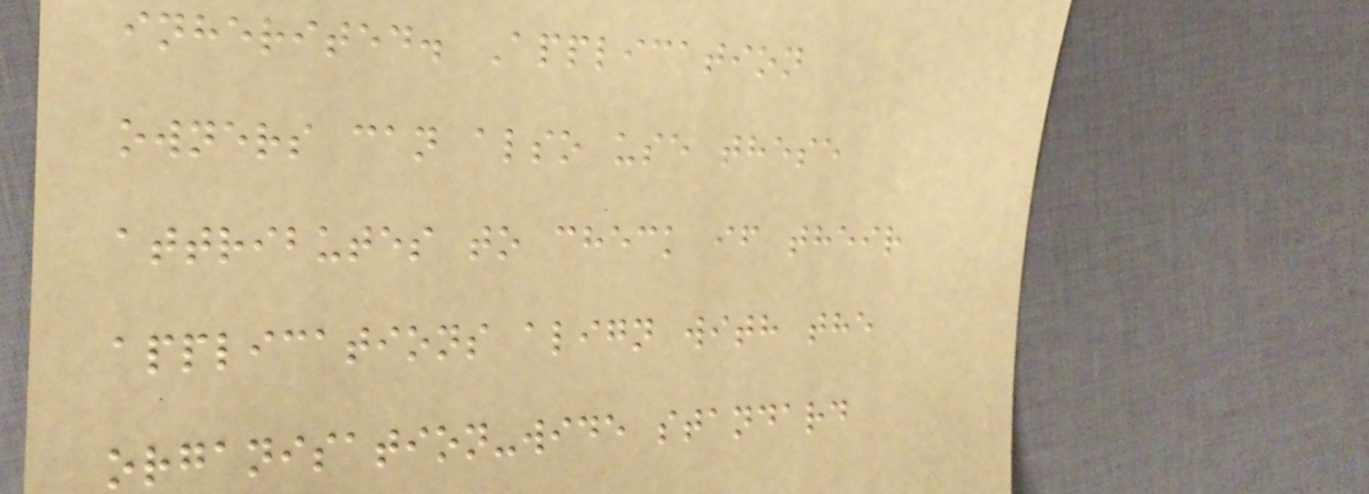inherited. Application
owners can also use these
attributes to check if their
applications align with the
organisation-wide standard
